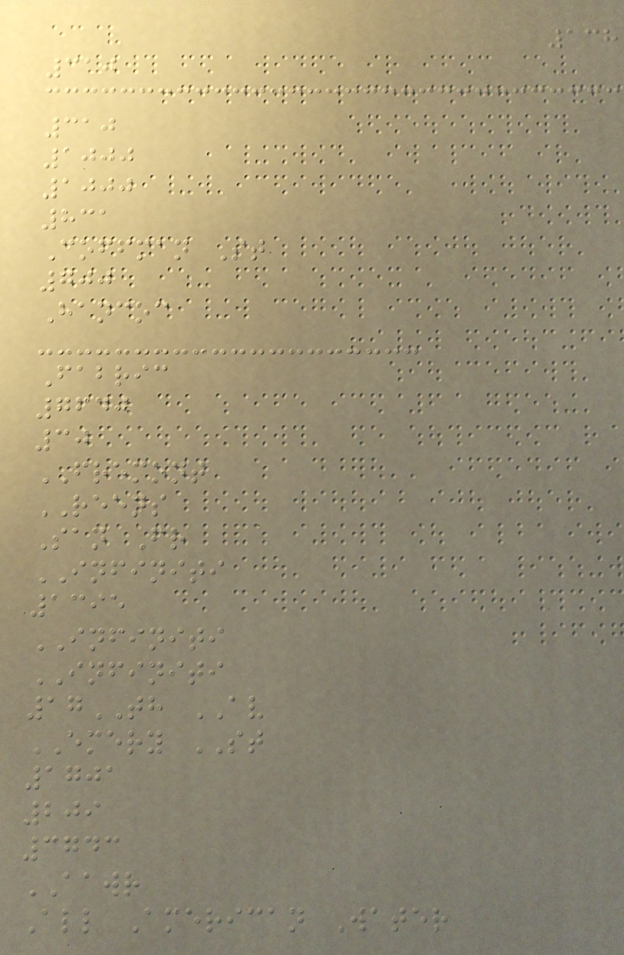138
310
310
1000
1000
831
Coffman St
700
Hancoc
Fabric
7640
30
FREMONT
REENS
San Fr
INFINITI
1395
INFINITI
INFINITI
17TH AV
EMERY ST
1701
209
3743
AAWR
All American Water
